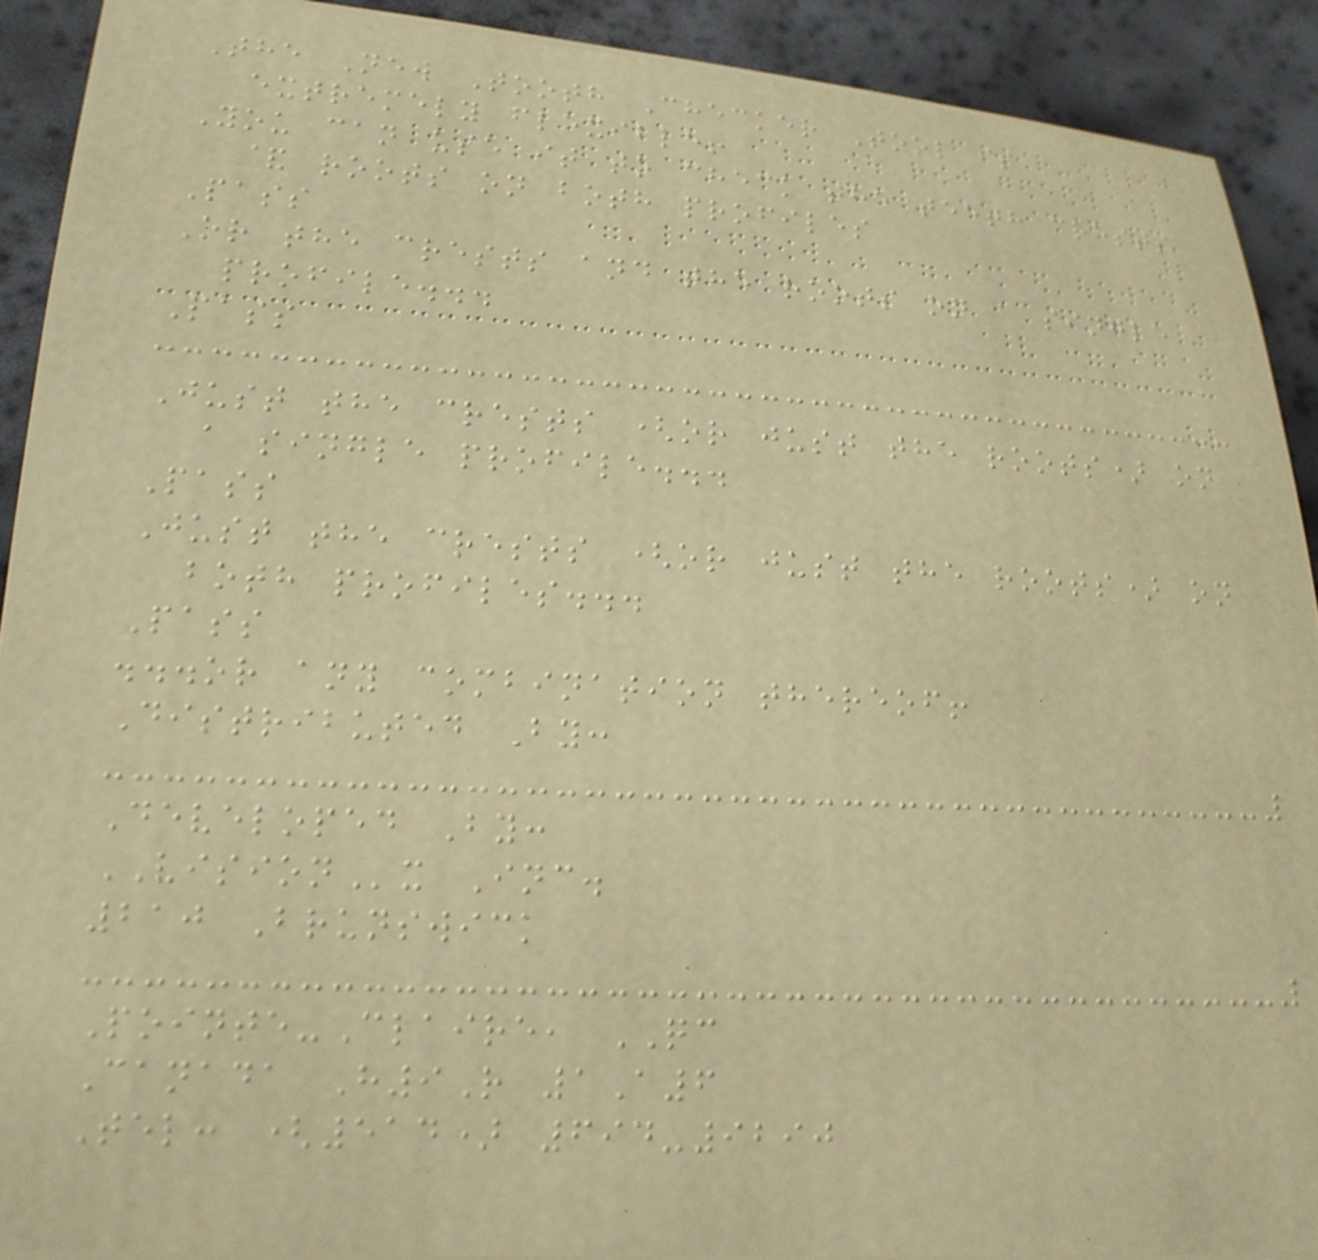The New Tooth Checker Tool is
extremely flexible!
You can use it to check the teeth crests
& roots on both profiles
Pass
Or the crests and the roots on a single
profile...
Pass
Just the crests (or just the roots) on
a single profile...
Pass
Just the crests (or just the roots) on
both profiles...
Pass
...or any combination thereof!
Distributed By:
Developed By:
VISIONx Inc.
210 Brunswick
Pointe-Claire, QC
Canada H9R 1A6
Tel: (514) 694-9290
